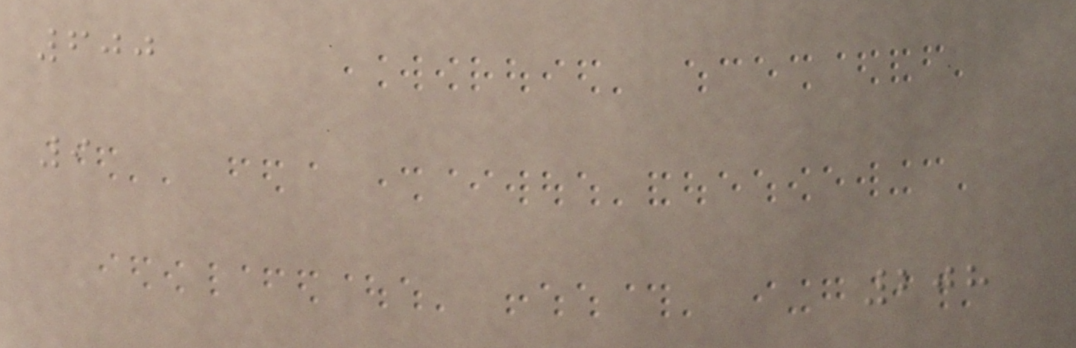600
9
208
